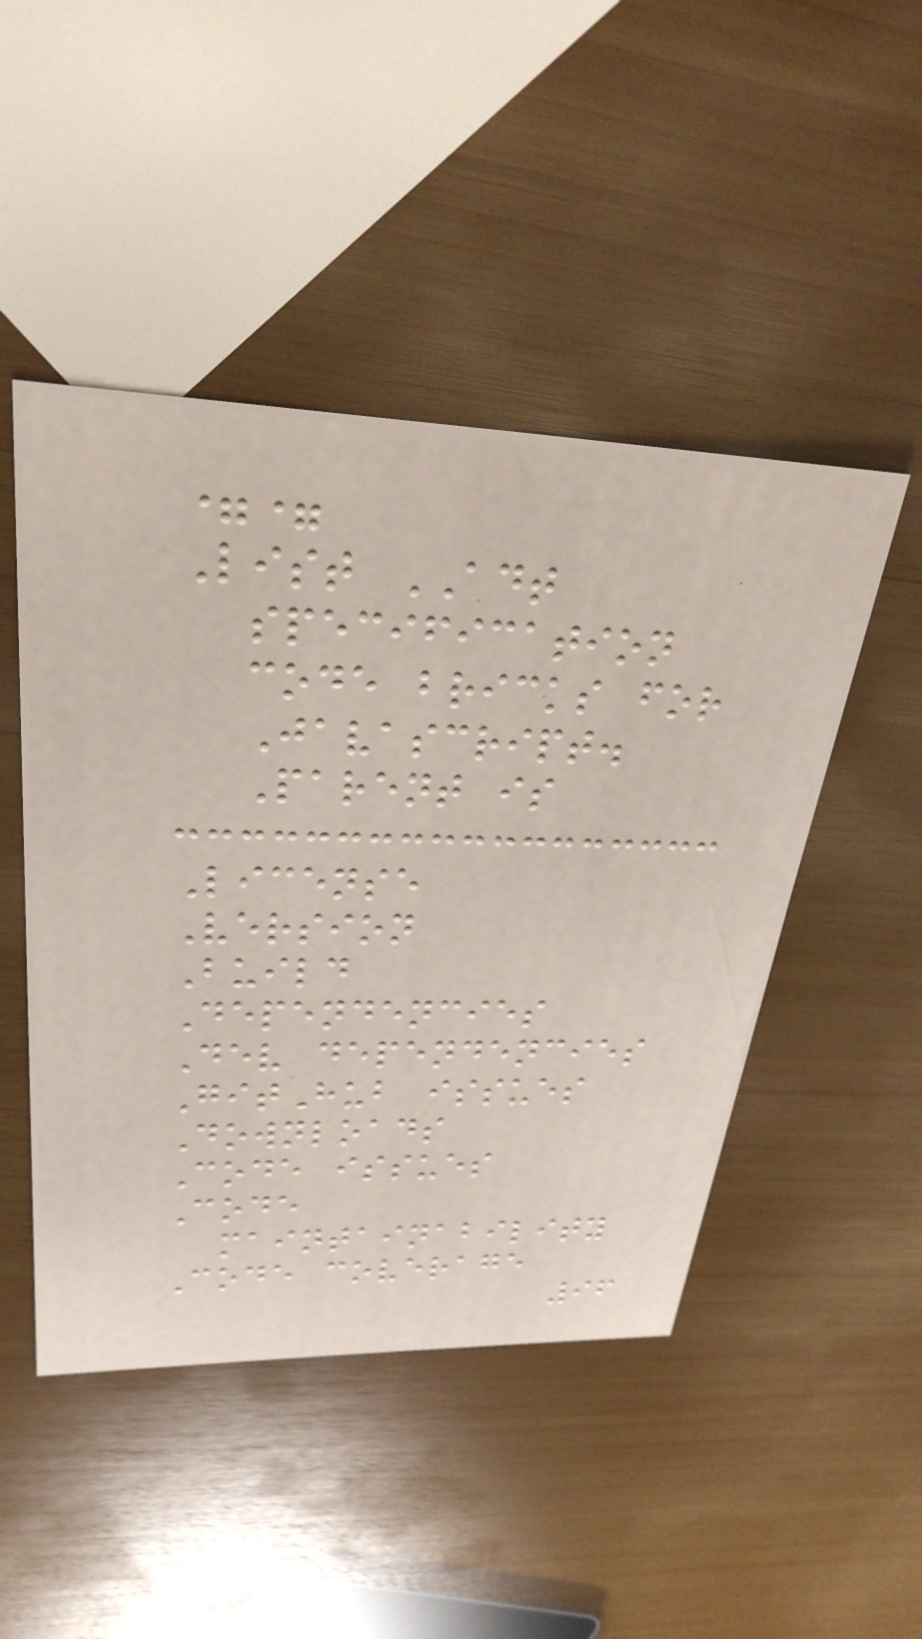==
List ADT
specification
code bricks for
Javascript.
Parent is
License
Version
Build
Dependencies
Dev dependencies
GitHub issues
Downloads
Code issues
Code
maintainability
Code coverage
96
